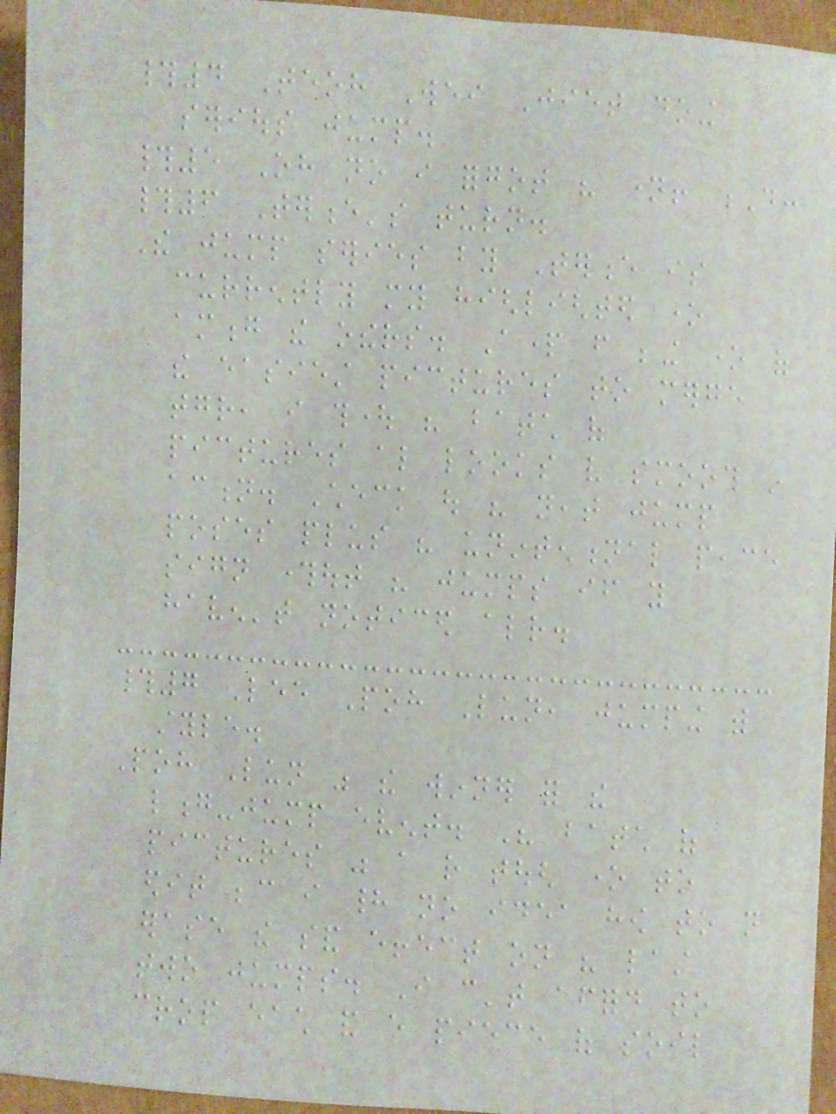#4 Teoh Wei Jiet doing
serious jump.
#5 Oh no i forgot his name! D:
#6 Terence's turn.
The jump series by Terence is
currently my highlighted one
among the others. Apart from being one of
the easiest pictures to merge
together, i thought his batch of
pictures also looks very smooth in
action. Check out his neat jump
poses plus his unintentional peace
sign throughout his jumps if you
haven't noticed already.
#7 Lee Poh Lun, jumping with
style.
Poh Lun was the winner for the
long-jump event. His batch of
pictures was a rather tough one to
edit because i had no idea how to not
erase the sand effect on his last
two jumps. I can't afford to
crop each and every piece of soil
